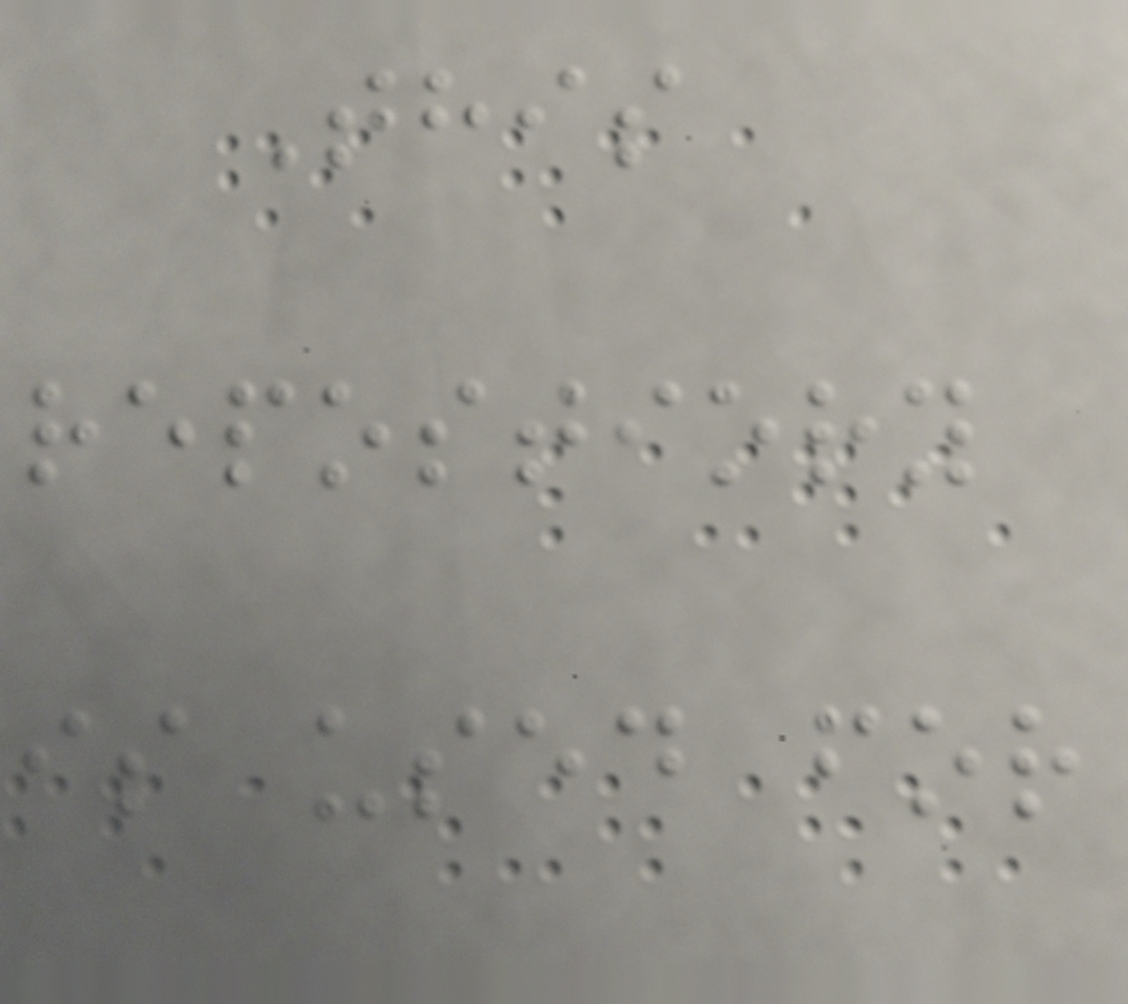This
repostiory
is used for
